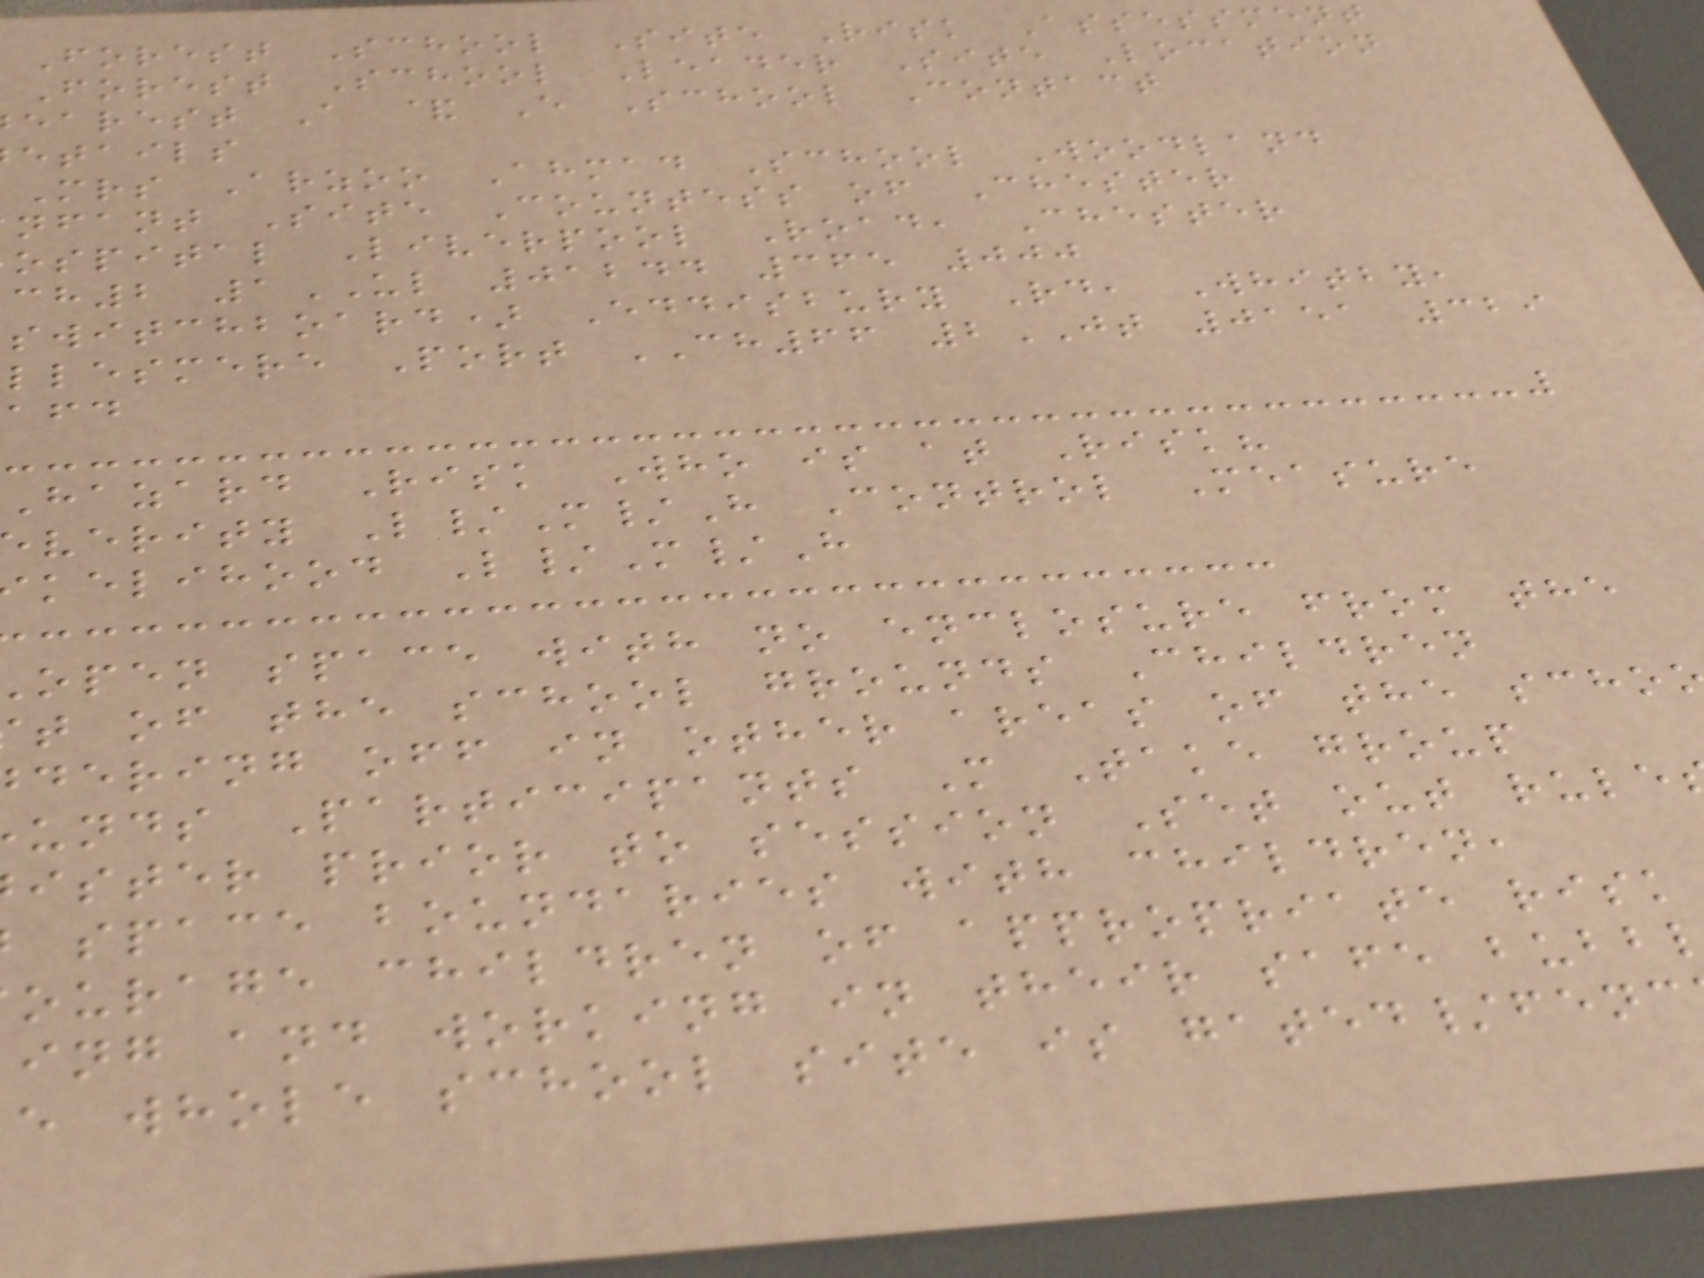Forest School Site Risk Assessment
Forest School Leader Site Location
earest A & E School Contact
etails
Mrs Arzoo Ahmad School Woodland
nfant Site Countess of Chester
ospital Liverpool Road, Chester
ch2 1UL 01244 365 000
switchboard) Eddisbury Rd, Whitby,
llesmere Port CH66 2JT 0151 329
Hazard Risk Who is at Risk?
verity L/M/H Control Measure
kelihood L/M/H
open space with no enclosure from the
t of the school grounds Children
dering off in other areas of the scho
unds Participants M Take group
ister prior to session Set out rule
space boundaries with children,
ourage children of appropriate risk
ing and working in their safe bubb
e whole school site is gated/fenc
